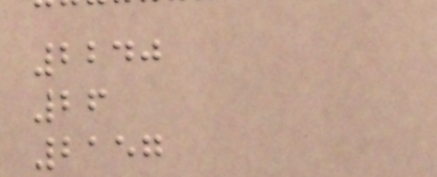2240
26
2157
